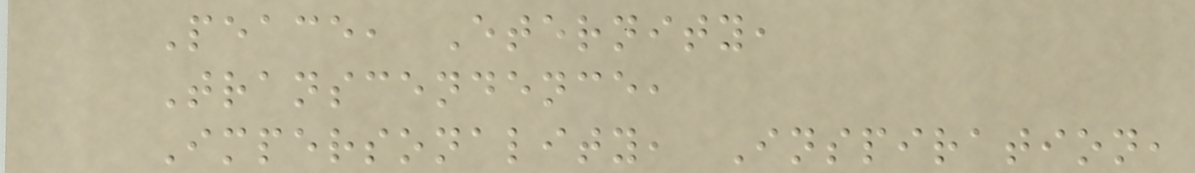Peace, Eternity,
Transcendence,
Impersonality, Inspiration,
